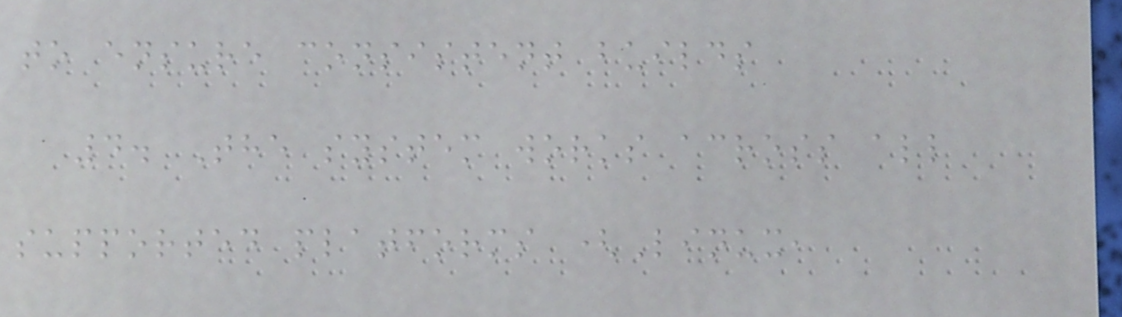to ensure consistent builds
4. The system works across all
supported platforms (Linux,
